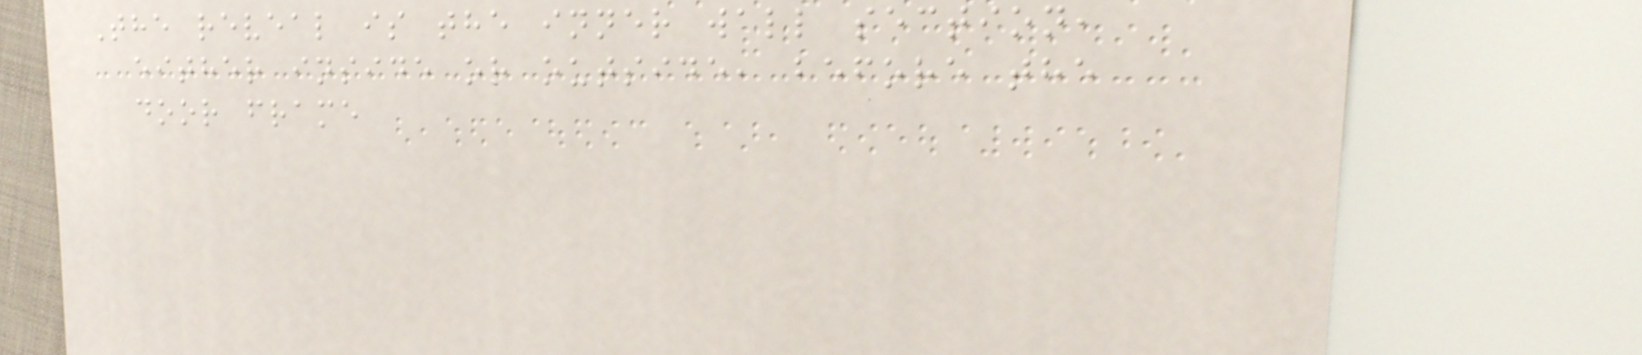The reveal is the inner wall section,
either inside or outside, before the
door frame
